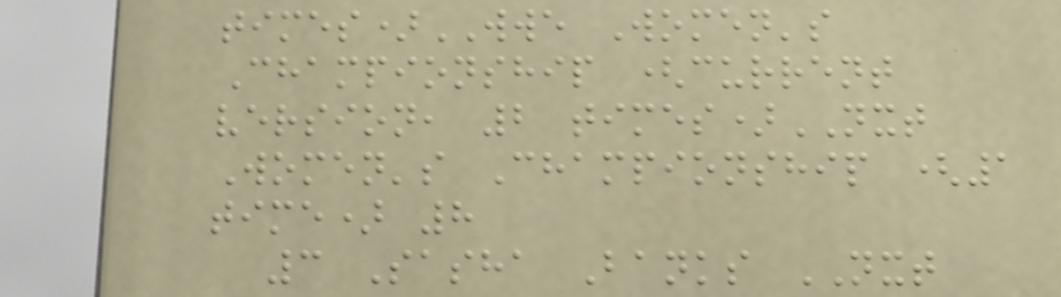times)WWE Women's
Championship (current
version, 2 times)NXT
Women's Championship (1
time) 8
3 Sasha Banks NXT
